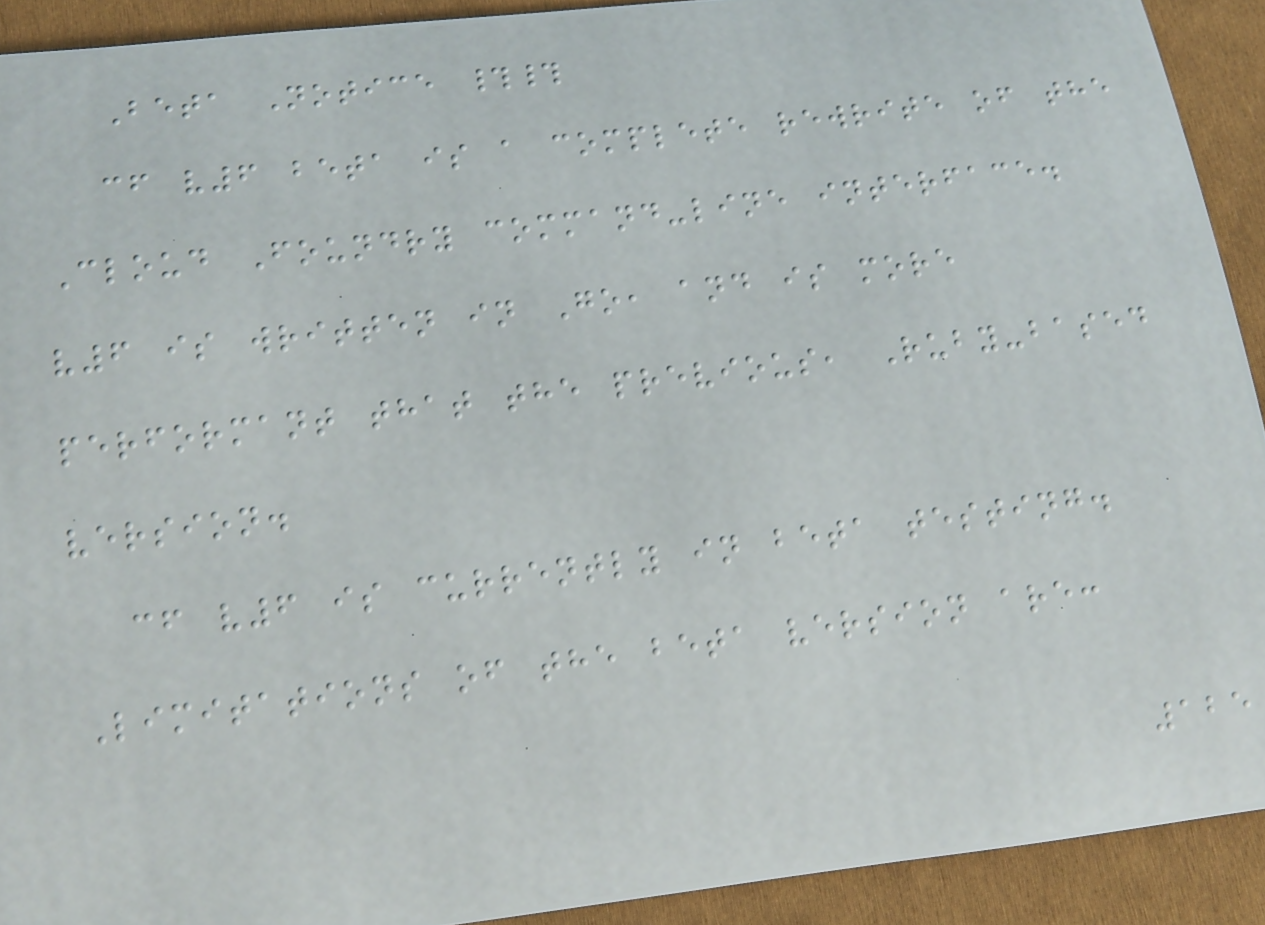Beta Notice ##
cf v6 beta is a complete rewrite of the
Cloud Foundry command-line interface.
v6 is written in Go, and is more
performant that the previous, Ruby-based
version.
cf v6 is currently in beta testing.
Limitations of the beta version are:
125
